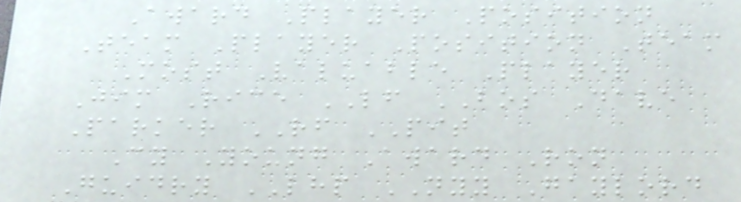Award Player Position
Team Player Position Team
Most Valuable Player
Jim Rice LF BOS Dave
Parker RF PIT
Cy Young Award Ron
Guidry LHP NYY Gaylord
